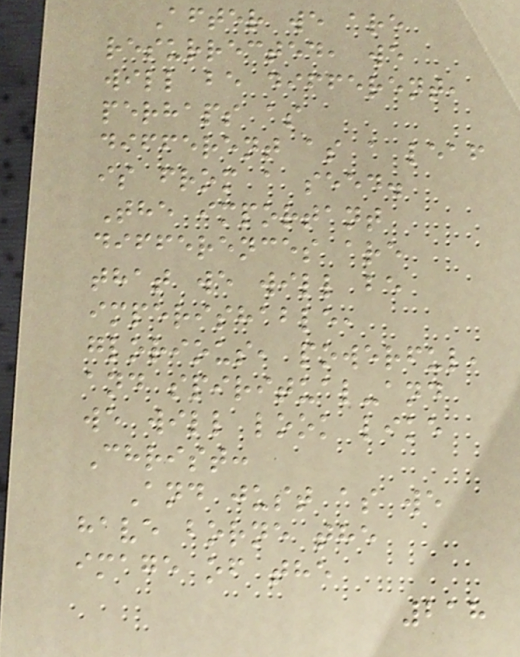After we are
resurrected, we
will be different,
perhaps as
different as a leaf
is from a seed.
The important
differences are
that we will be
imperishable,
glorious, powerful,
and spiritual-and
we will look like
Christ:
And just as we
have borne the
image of the
218
